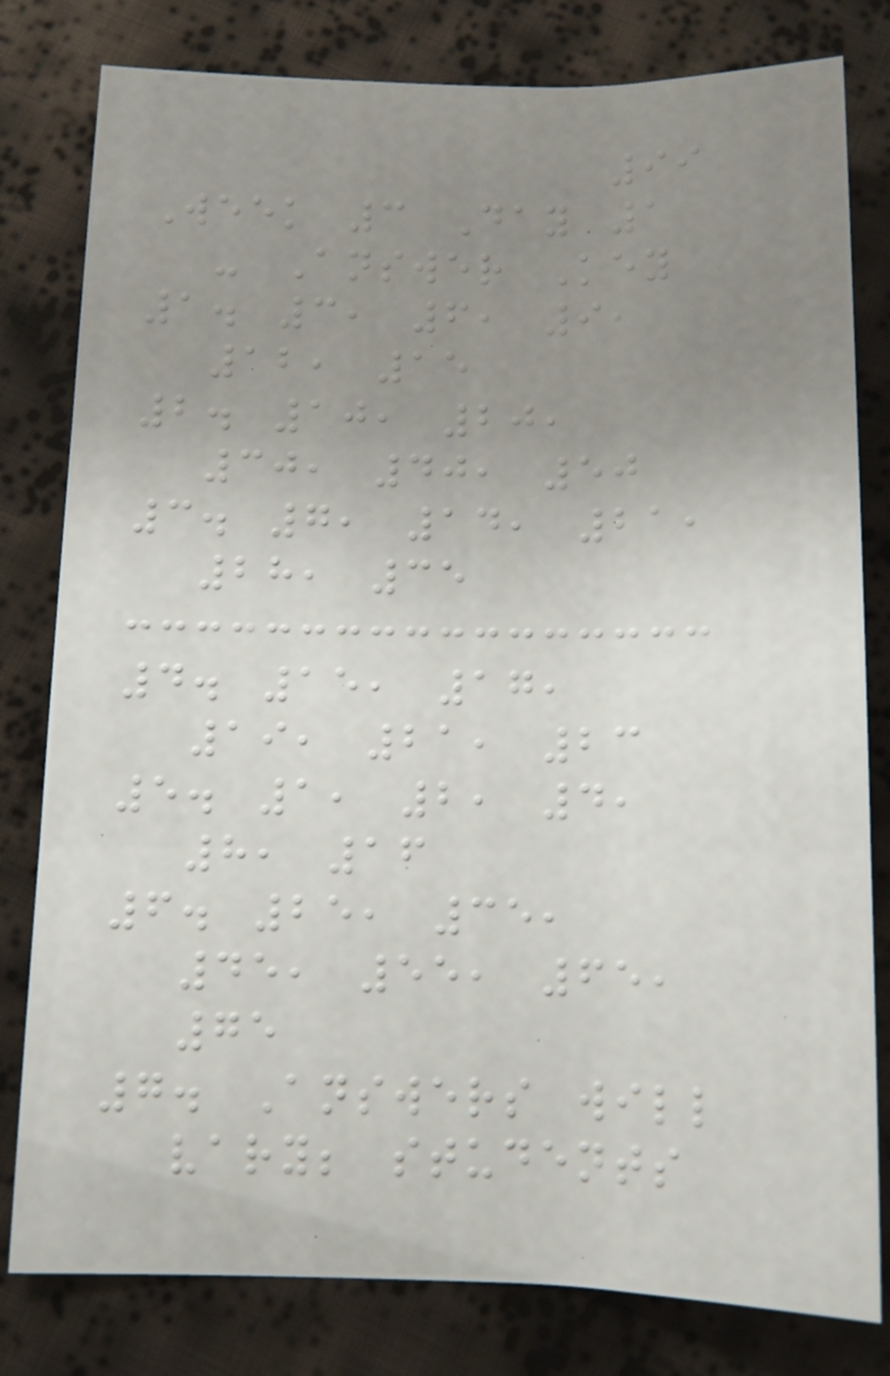99
Week 3 Day 1
- Answer Key
1. 3, 6, 9,
12, 15
2. 10, 20,
30, 40, 50
3. 7, 14, 21,
28, 35
4. 15, 17,
19, 21, 23
5. 1, 2, 4,
8, 16
6. 25, 35,
45, 55, 65,
75
7. Answers will
vary; students
